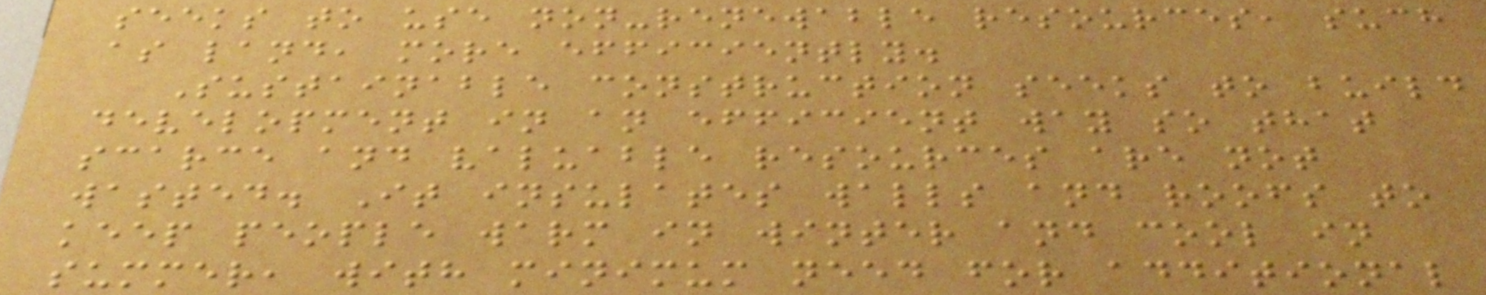seeks to use non-renewable resources, such
as land, more efficiently.
Sustainable construction seeks to build
development in an efficient way so that
scarce and valuable resources are not
wasted. It insulates walls and roofs to
keep people warm in winter and cool in
summer, with minimum need for additional
